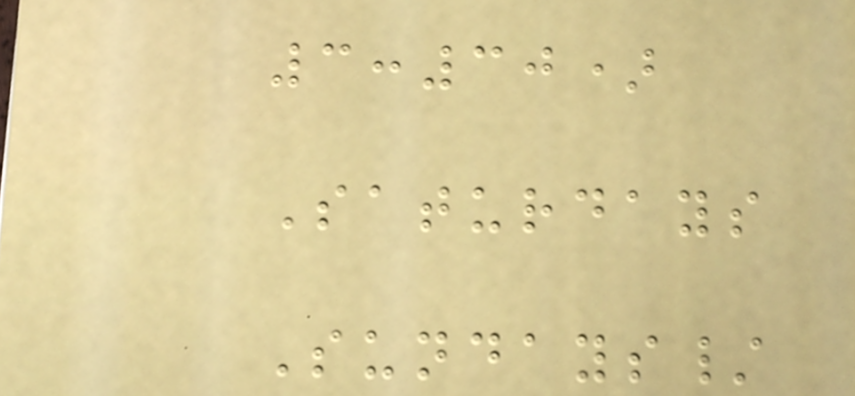3:30)
Saturdays
Sundays/
